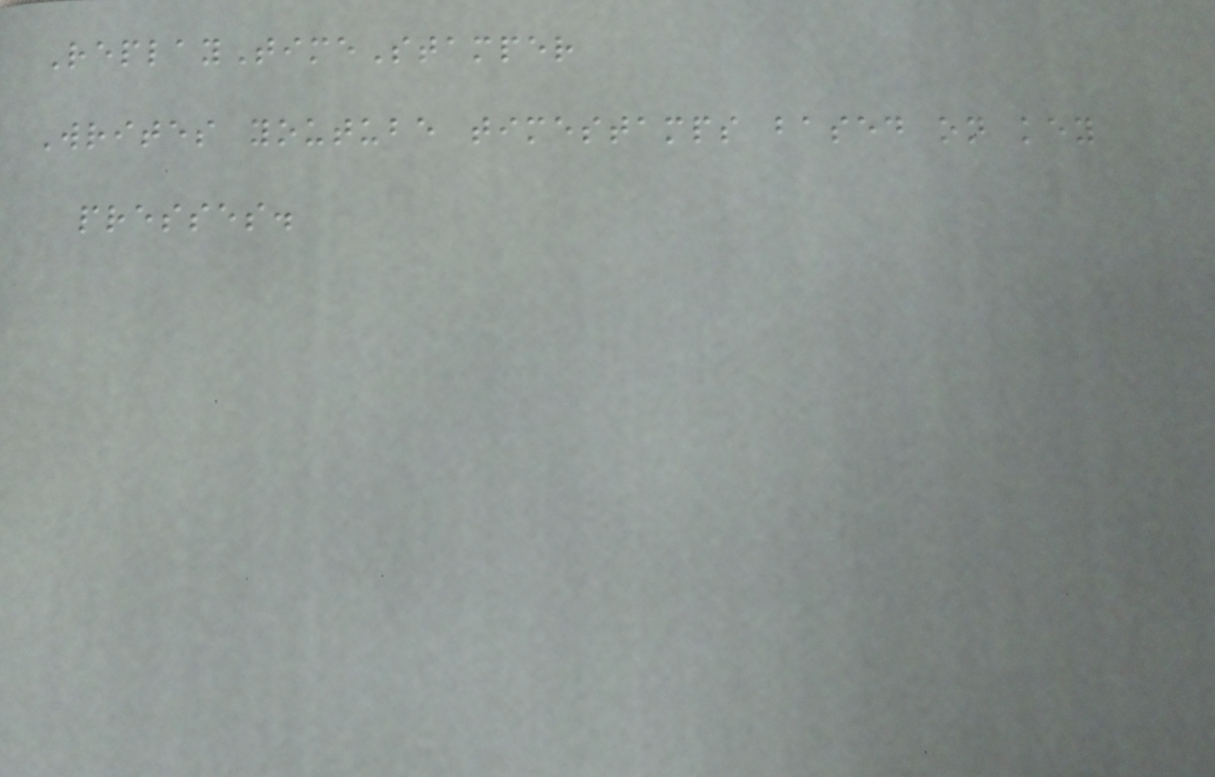ReplayTimeStamper
Writes youtube timestamps based on key
presses.
